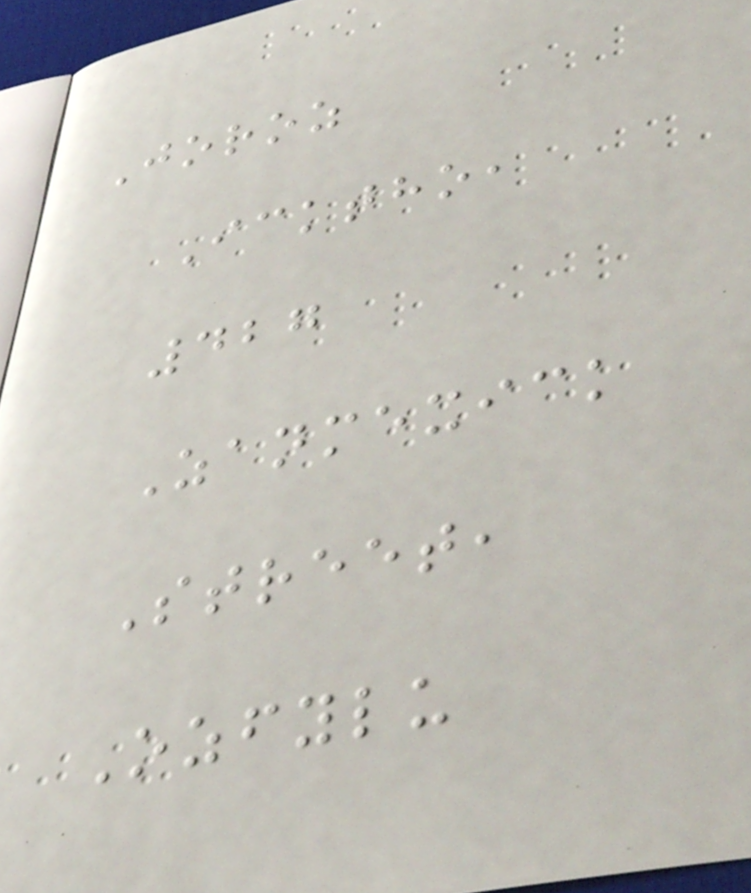Joroz
Icktho,
427
Zanmexick
Street,
Ozfylu
